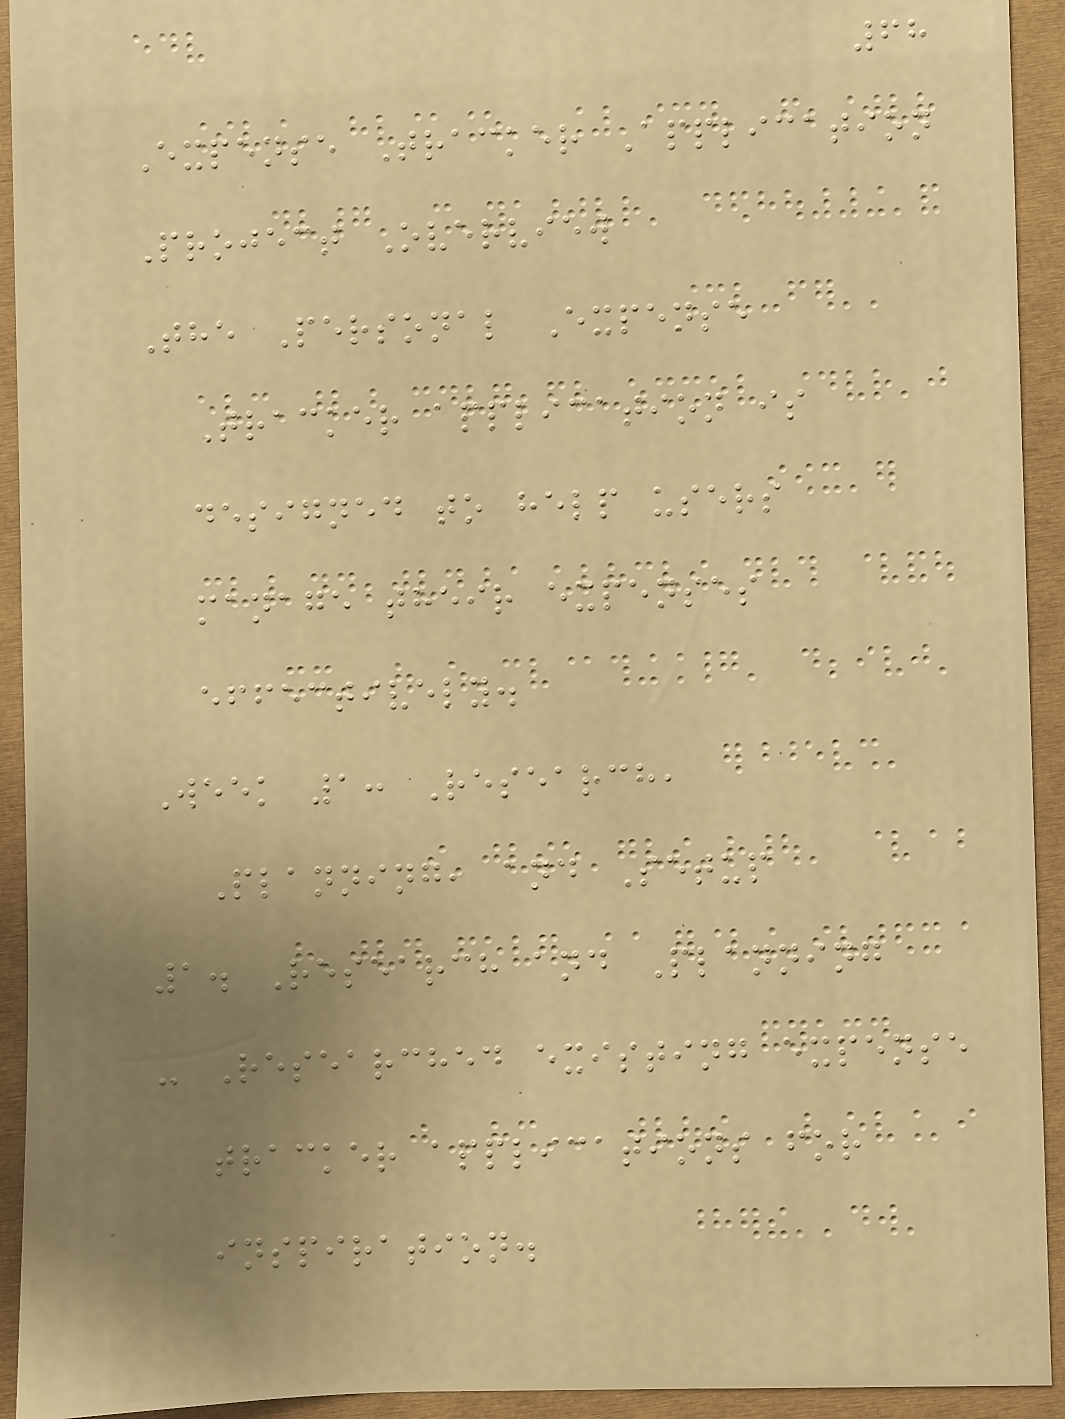68
Expense Tracker Application
Project Overview
The Personal Expense
Tracker application is
designed to help users
manage their expenses
effectively.
Week 1: Research,
Planning, and Setup
1. Research and Planning
- Researched existing expense
tracker applications for
inspiration.
